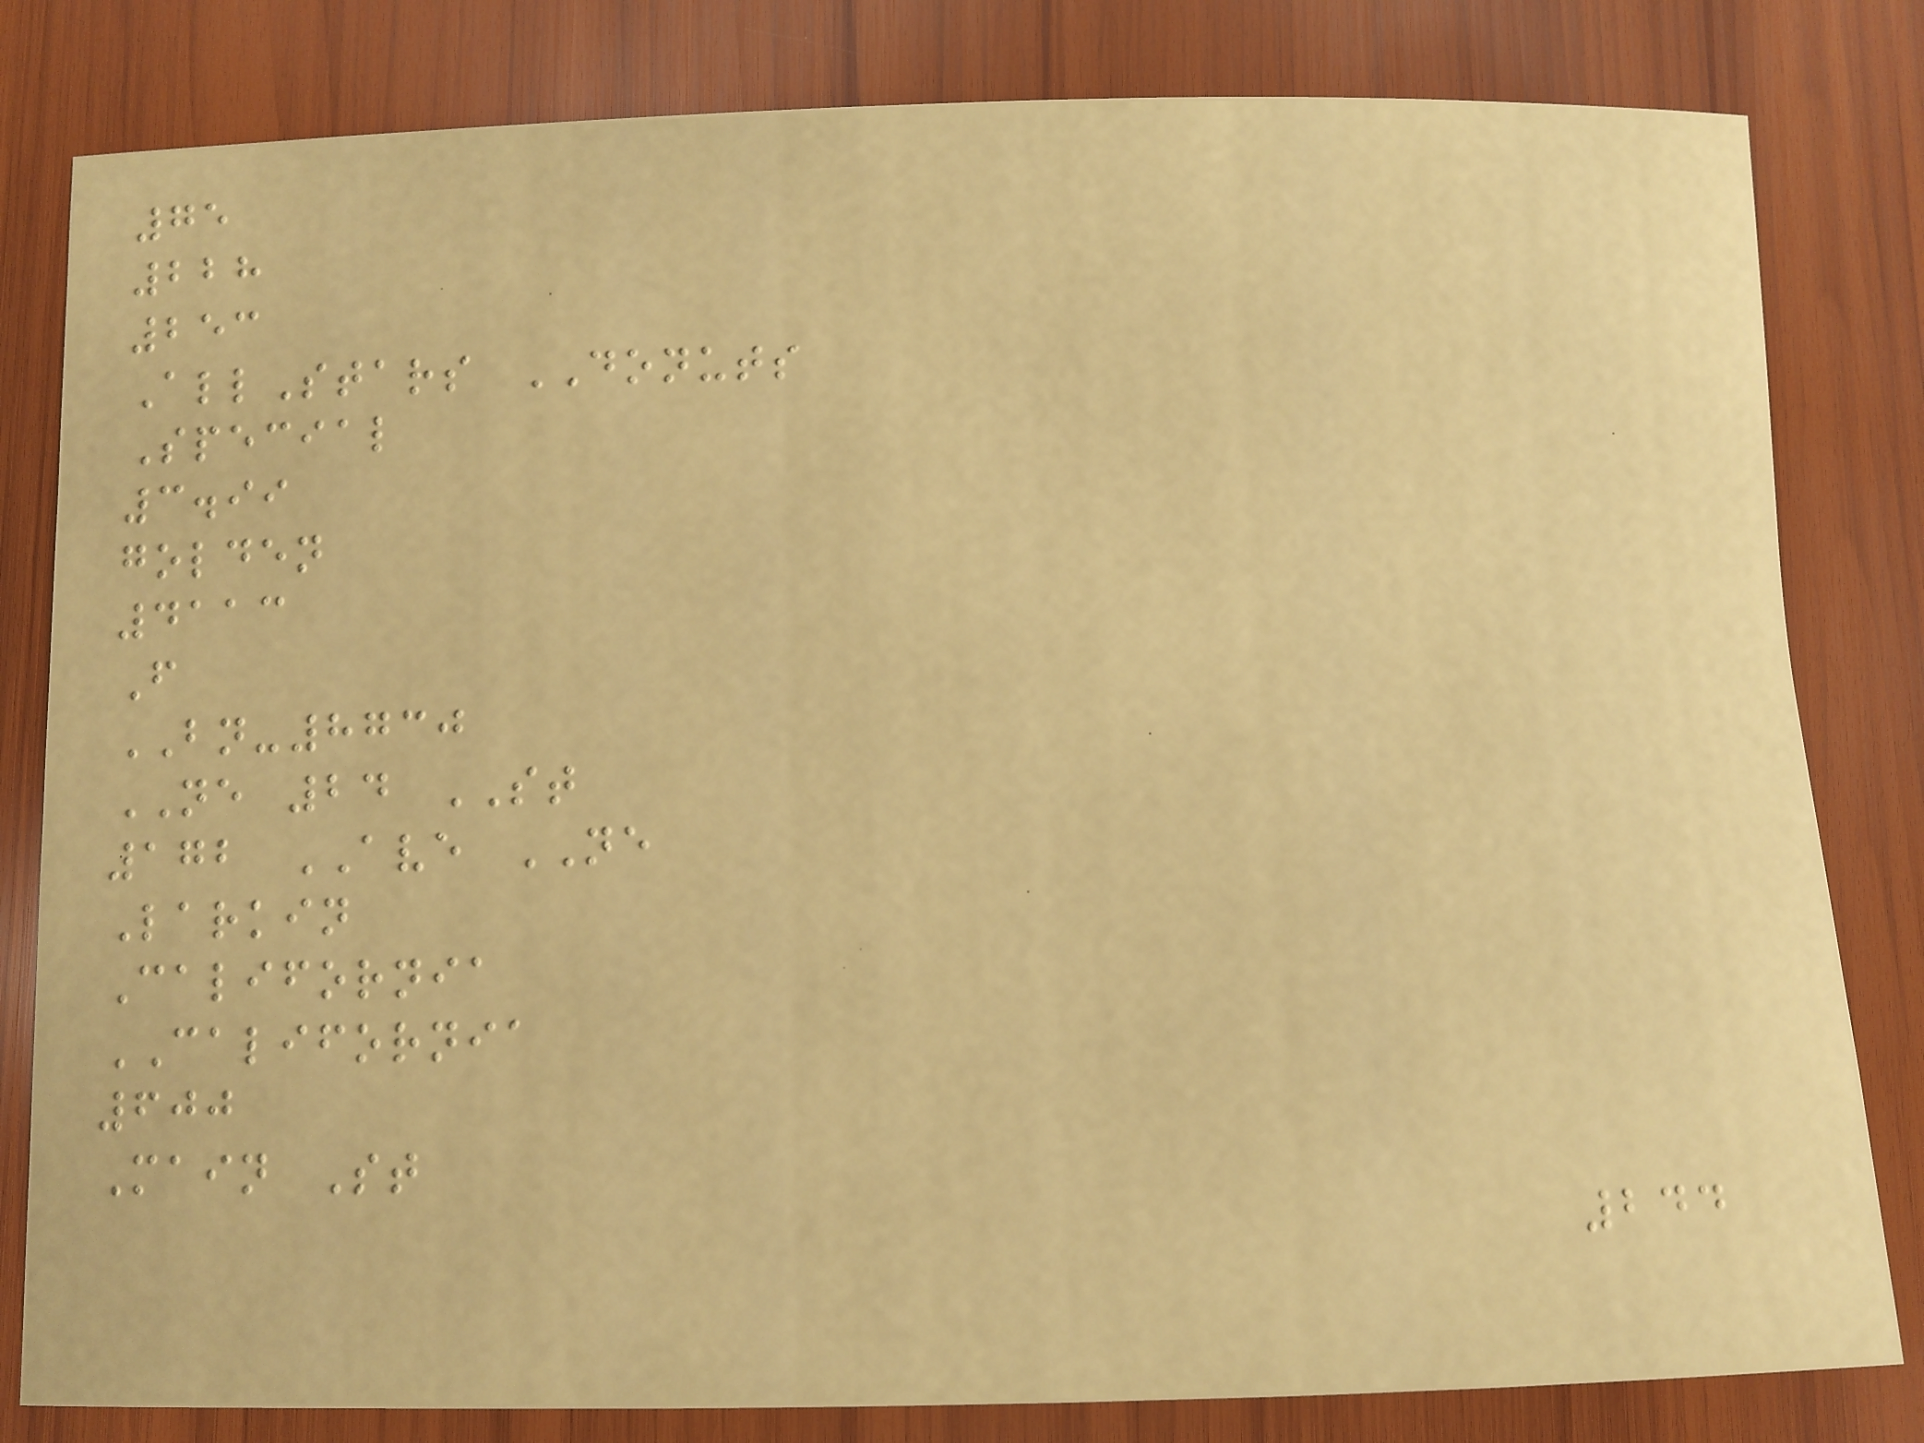75
228
253
AllStars DONUTS
Special
3.99
golden
4113
F
BN-8730
NE 24 ST
172 AVE NE
Larkin
California
CALIFORNIA
600
Main St
244
